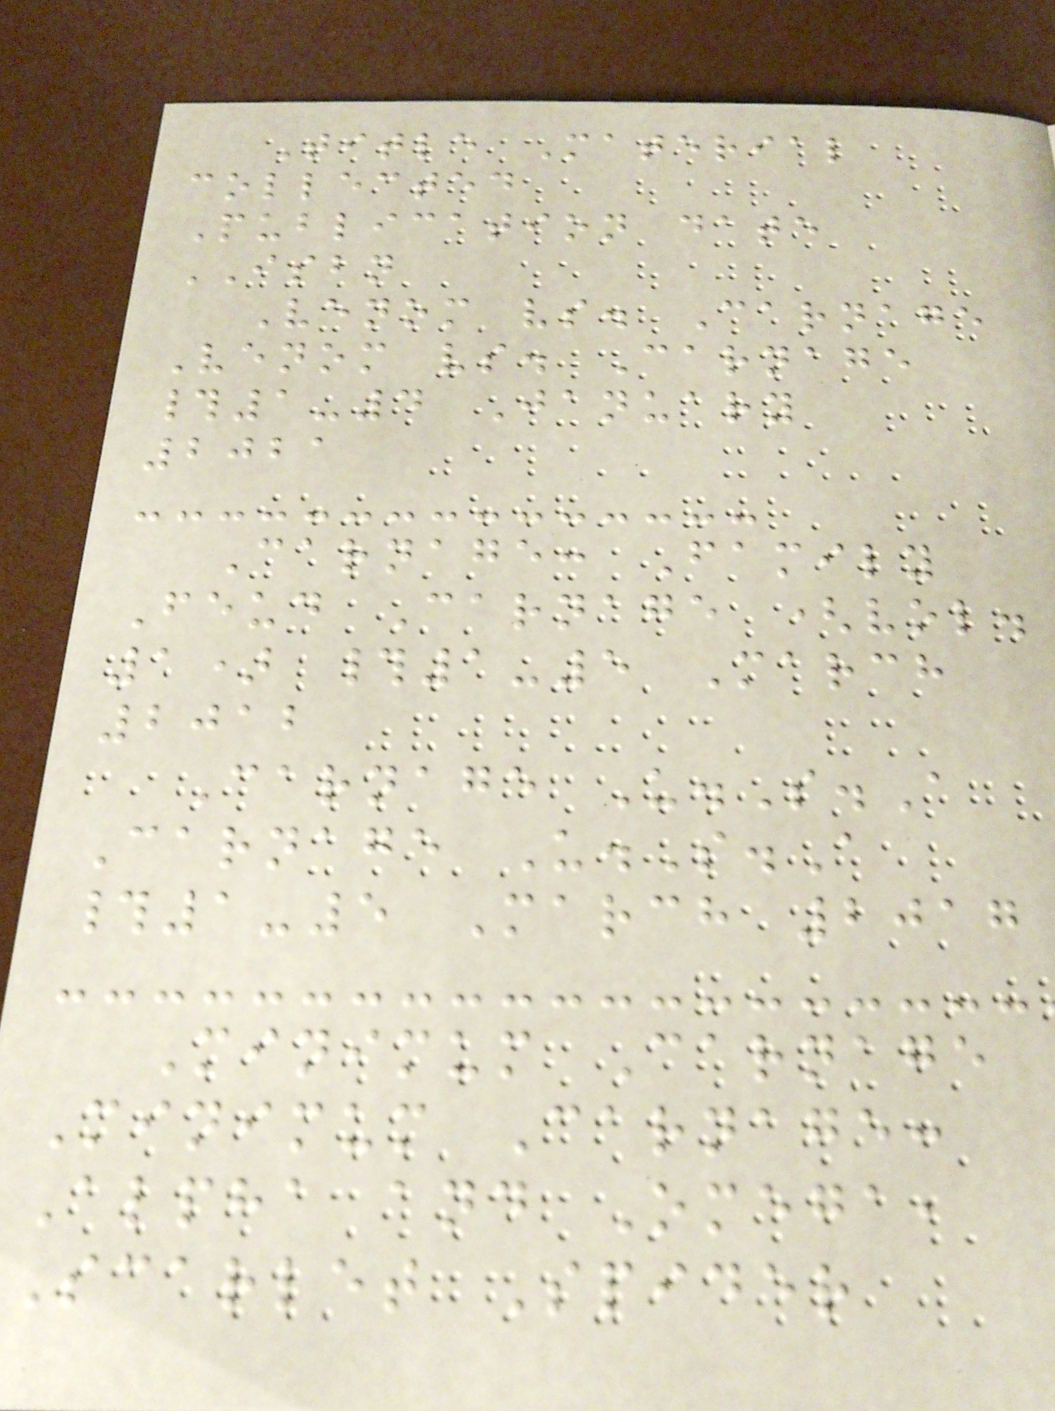Title Material
collected
Publication date
ISBN
Venom vs. Carnage
Venom vs. Carnage
#1-4 January
2021
Carnage: Family
Feud Carnage (vol.
1) #1-5 March
2012
Carnage U.S.A
Carnage U.S.A
#1-5 March 2017
Minimum Carnage
Minimum Carnage:
Alpha and Omega,
Scarlet Spider
